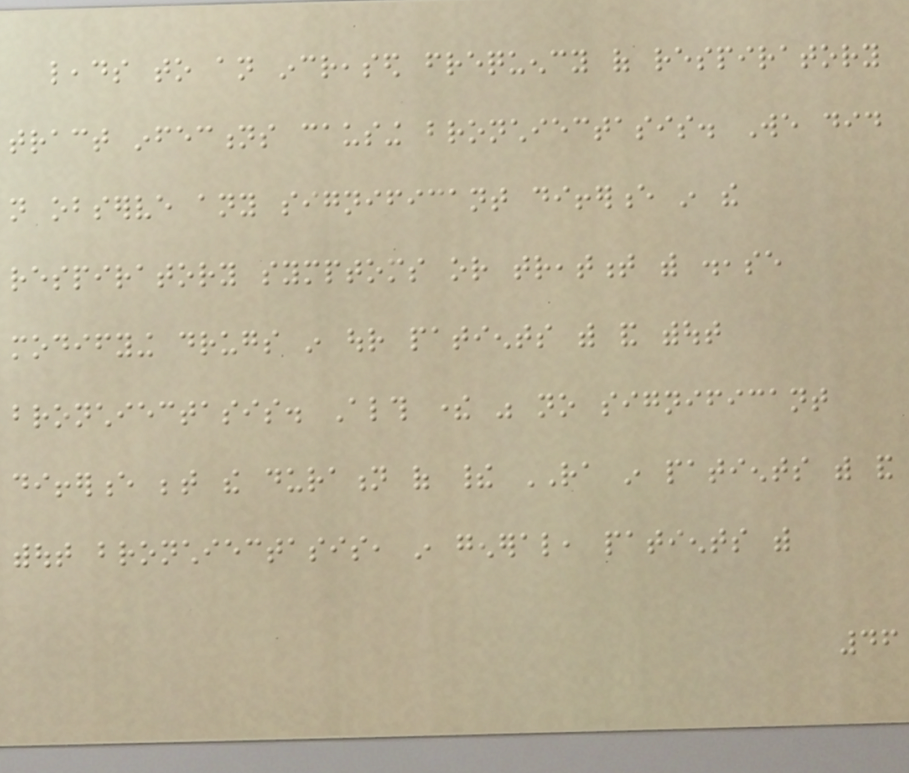leads to an increased frequency of respiratory
tract infections causing bronchiectasis. We did
not observe any significant difference in the
respiratory symptoms or treatment with disease
modifying drugs in our patients with and without
bronchiectasis. Although there was no significant
difference between the duration of their RA in patients with and
without bronchiectasis, in general, patients with
46
